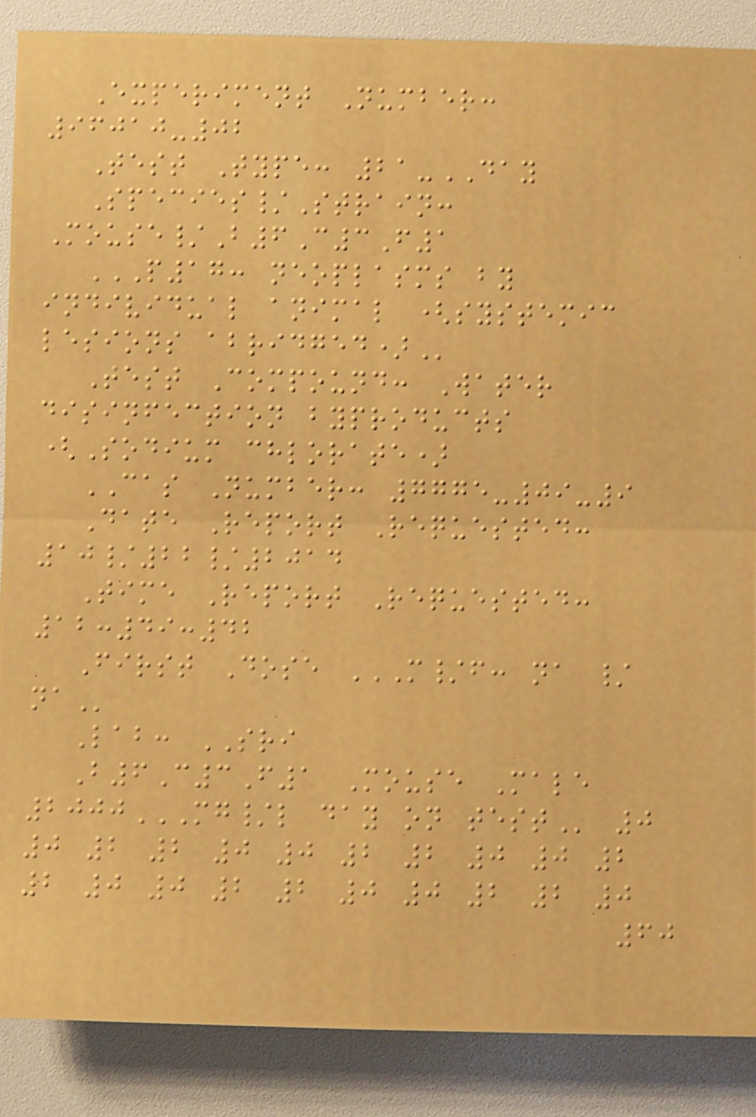Experiment Number:
96010-02
Test Type: 21-DAY
Species/Strain:
Mouse/B6C3F1
P17: NEOPLASMS BY
INDIVIDUAL ANIMAL (SYSTEMIC
LESIONS ABRIDGED)
Test Compound: Water
disinfection byproducts
(Sodium chlorate)
CAS Number: 7775-09-9
Date Report Requested:
10/22/2014
Time Report Requested:
12:49:42
First Dose M/F: NA /
NA
Lab: SRI
B6C3F1 Mouse Male
2000MG/L DAY ON TEST 0
0 2 2 0 0 2 2 0 0 2
2 0 0 2 2 0 0 2 2 0
60
